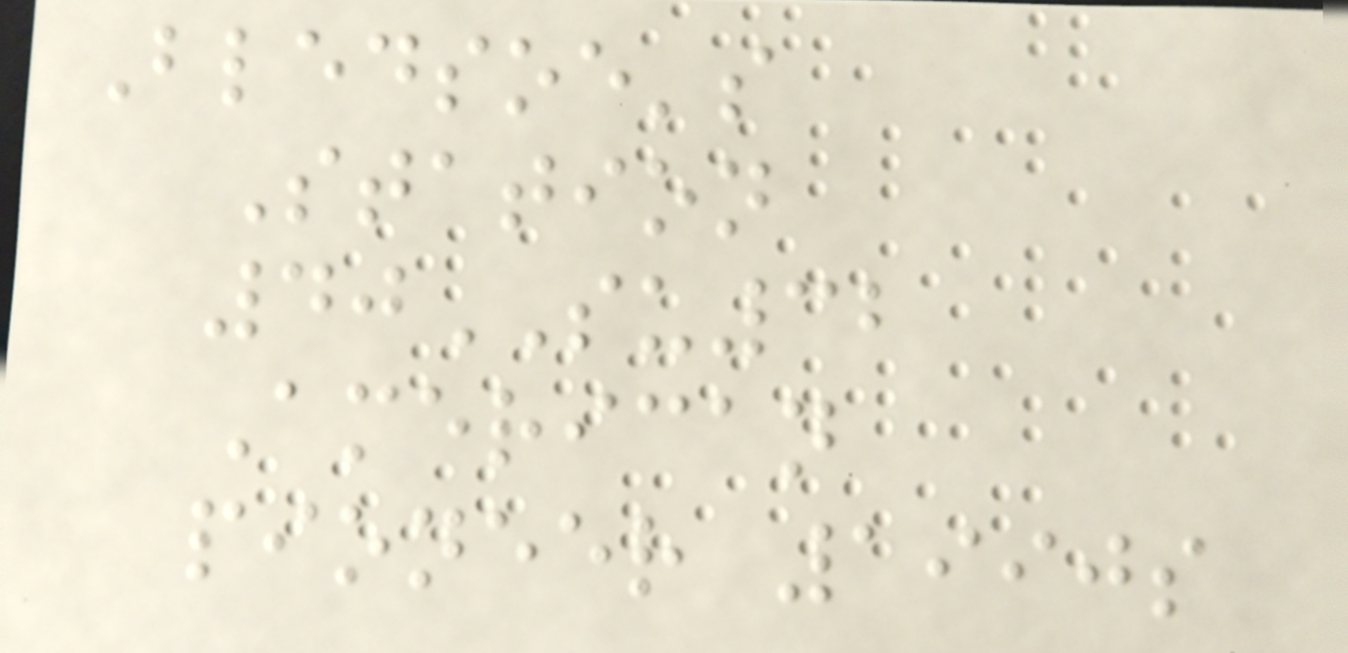Bledsoe's
Station
40SU32
American
pioneer 1990s
